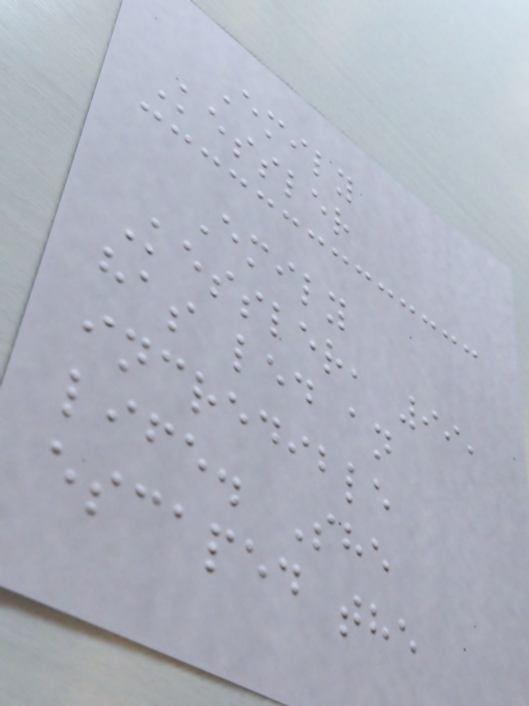Emily
Kessler
Emily
Kessler, 99,
has led an
incredible
life. She
escaped the
